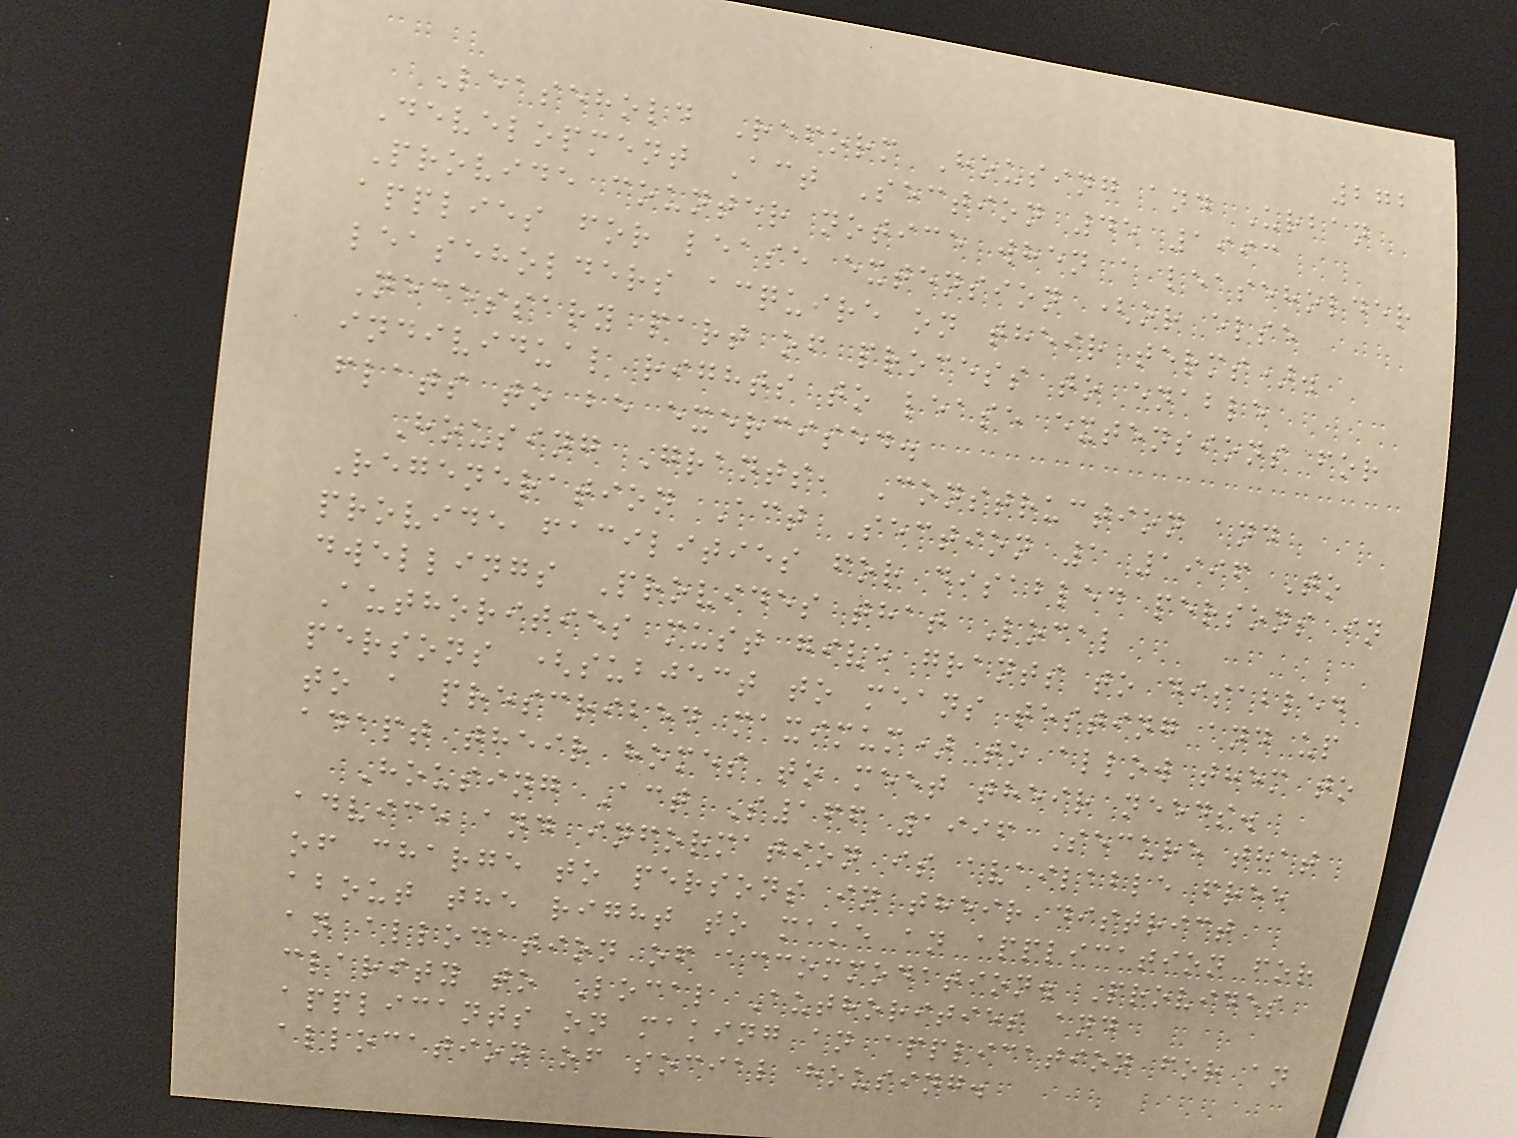272
Leasehold Reform Housing and Urban
Development Act Section 45 1993
Provide counter notice when a leaseholder
applies for lease extension (or else
leaseholders acquire on their terms).
Necessary part of process to enable
individual rights to lease extensions for
flats to be exercised.
Housing Grants, Construction and
Regeneration Act Section 1 1996 To
provide facilities for disabled persons in
dwellings Provides that Local
Authorities must give grants to disabled
persons (subject to means testing and up
to a prescribed maximum) to allow them to
adapt their homes to meet their needs.
Housing Act S166 1996 Secure that
advice and information is available free
of charge to persons in their district
about the right to make an application for
an allocation of accommodation. Provides
clarity to Local Authorities and
applicants on making an application for an
allocation of social housing.
